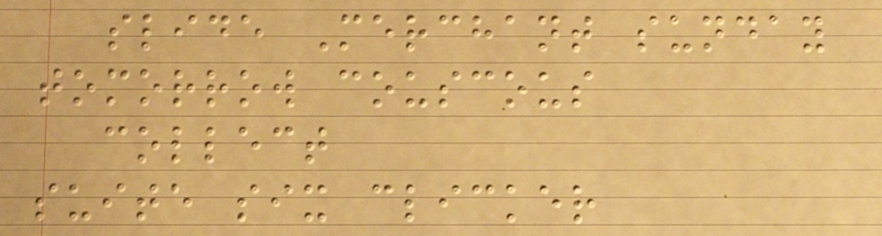slide Merchant sunday
tomorrow couscous
collect
suite six clicker
